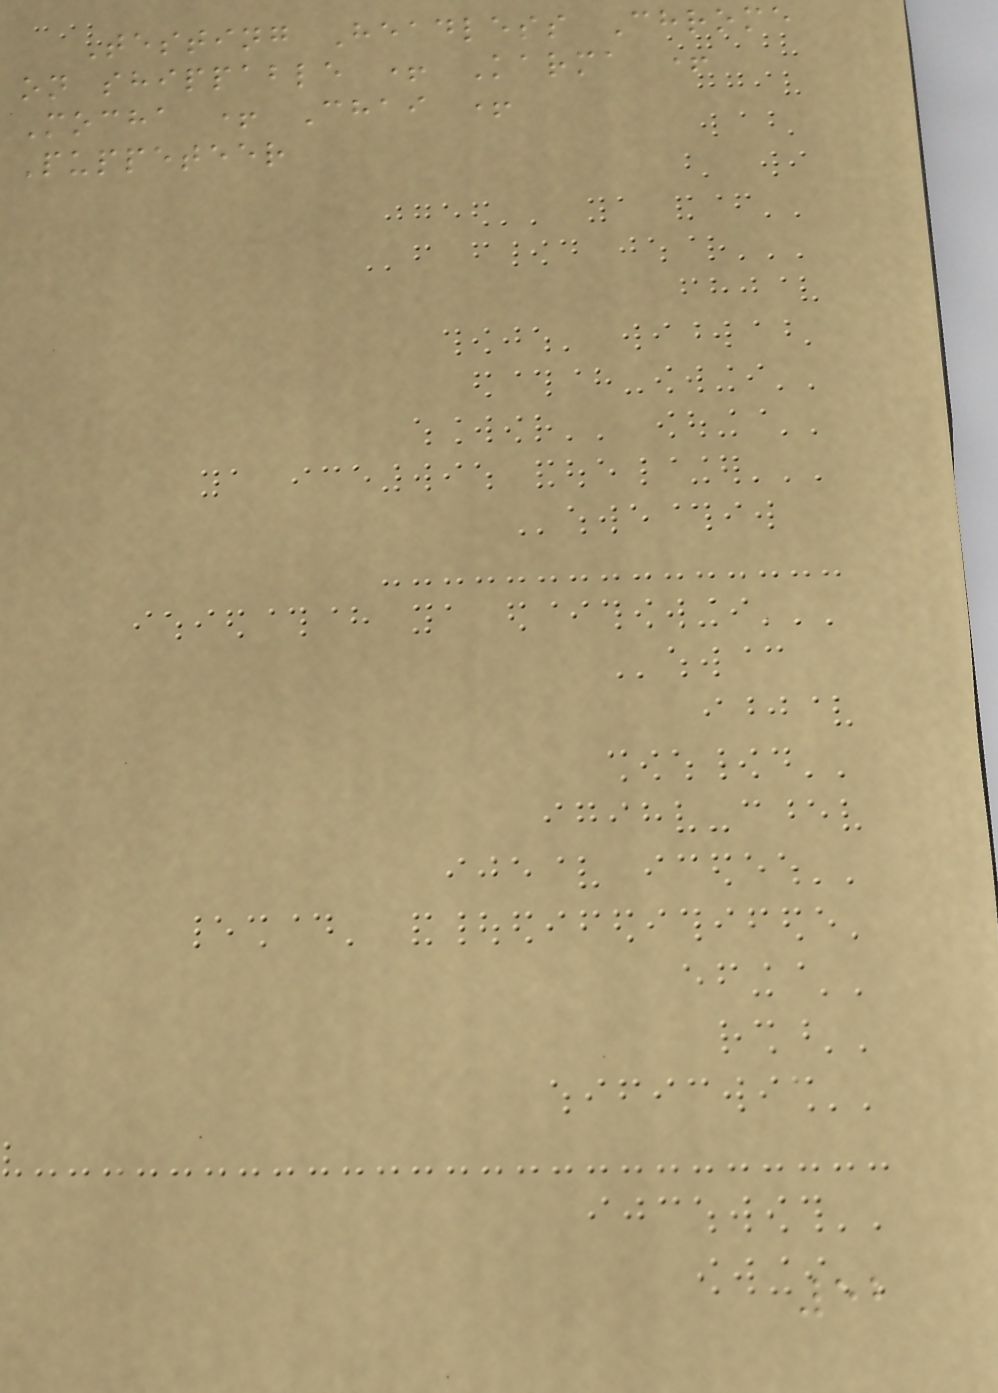Testing Headless Chrome
on shippable + Karma +
Mocha + Chai +
Puppeteer
52
